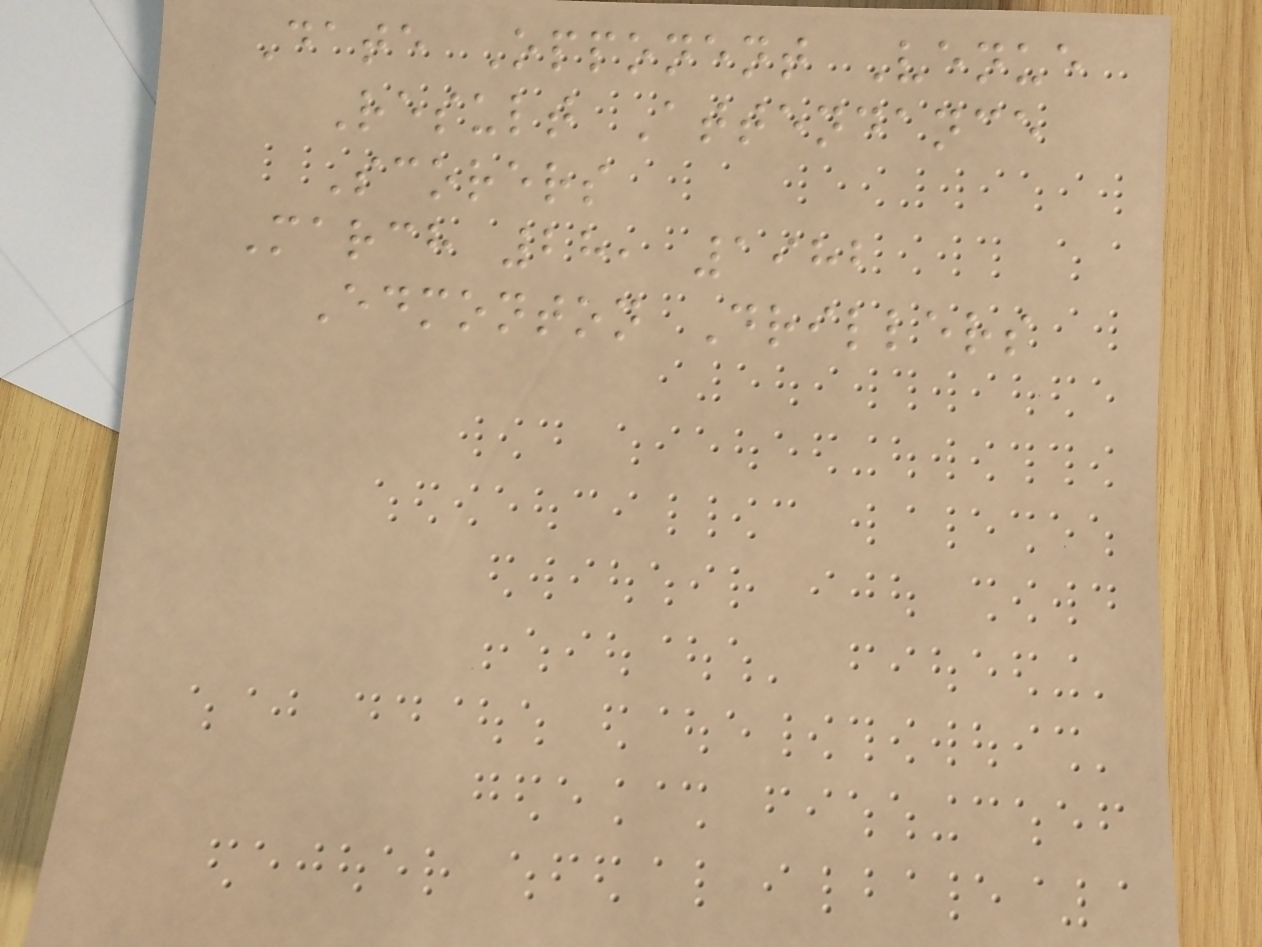Date Opponent Venue
Result Attendance
Scorers
March 28, 1982
Edmonton Drillers
